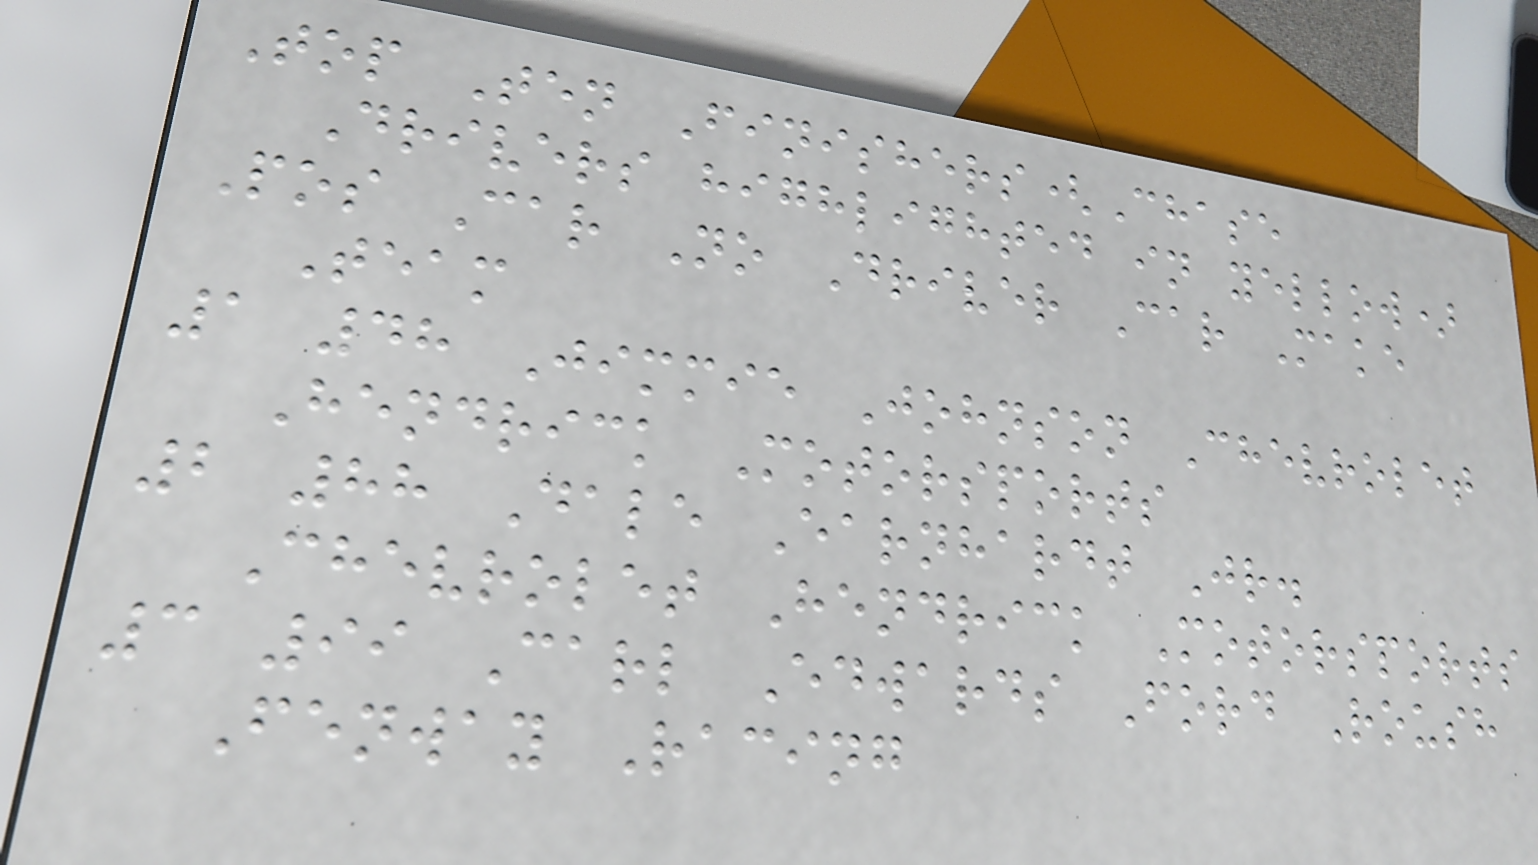Top Ten Finishers(Chase
Drivers highlighted in yellow)
Pos Car No Driver Car Make
Team
1 48 Jimmie Johnson Chevrolet
Hendrick Motorsports
2 88 Dale Earnhardt Jr.
Chevrolet Hendrick Motorsports
3 99 Carl Edwards Ford Roush
Fenway Racing
